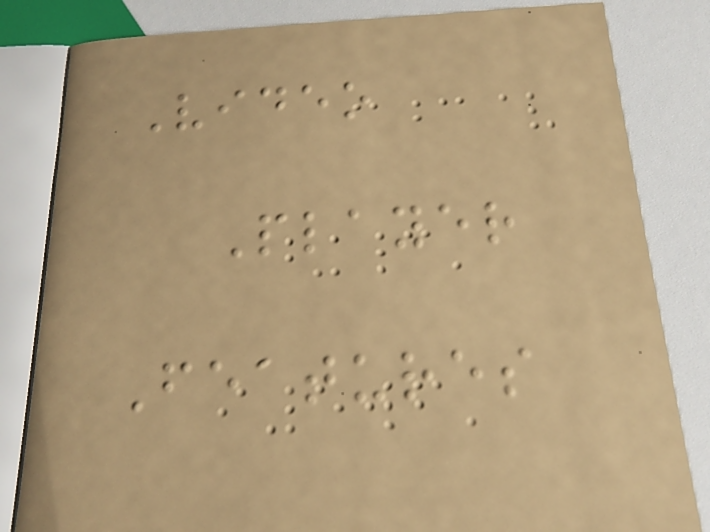Video
Player
Features
